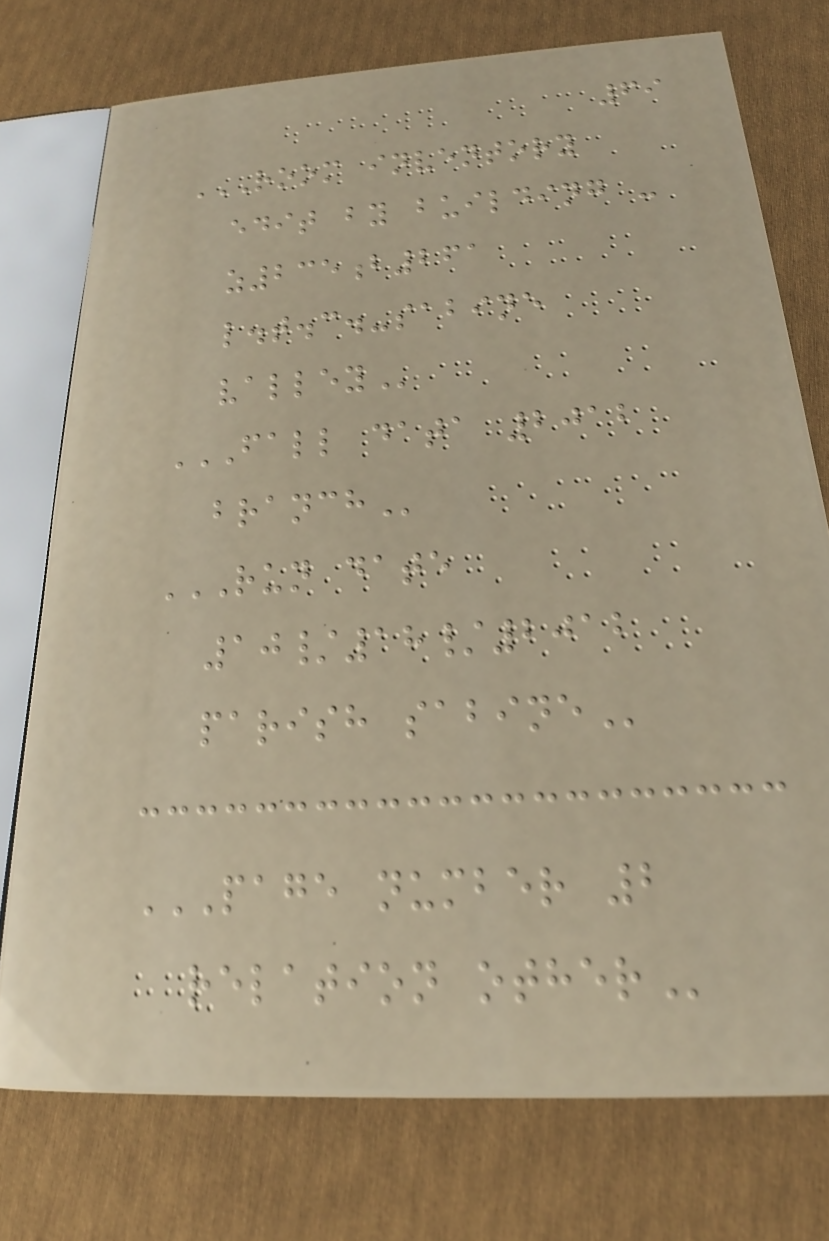69
ROOM INVENTORY
EDIT BY BUILDING -
Z235B261
L.T.C.-SABINE
VALLEY
FALL DATA 2012
BRANCH
RUN DATE
10/18/2012
PARISH SABINE
PAGE NUMBER 2
RELATION OTHER
